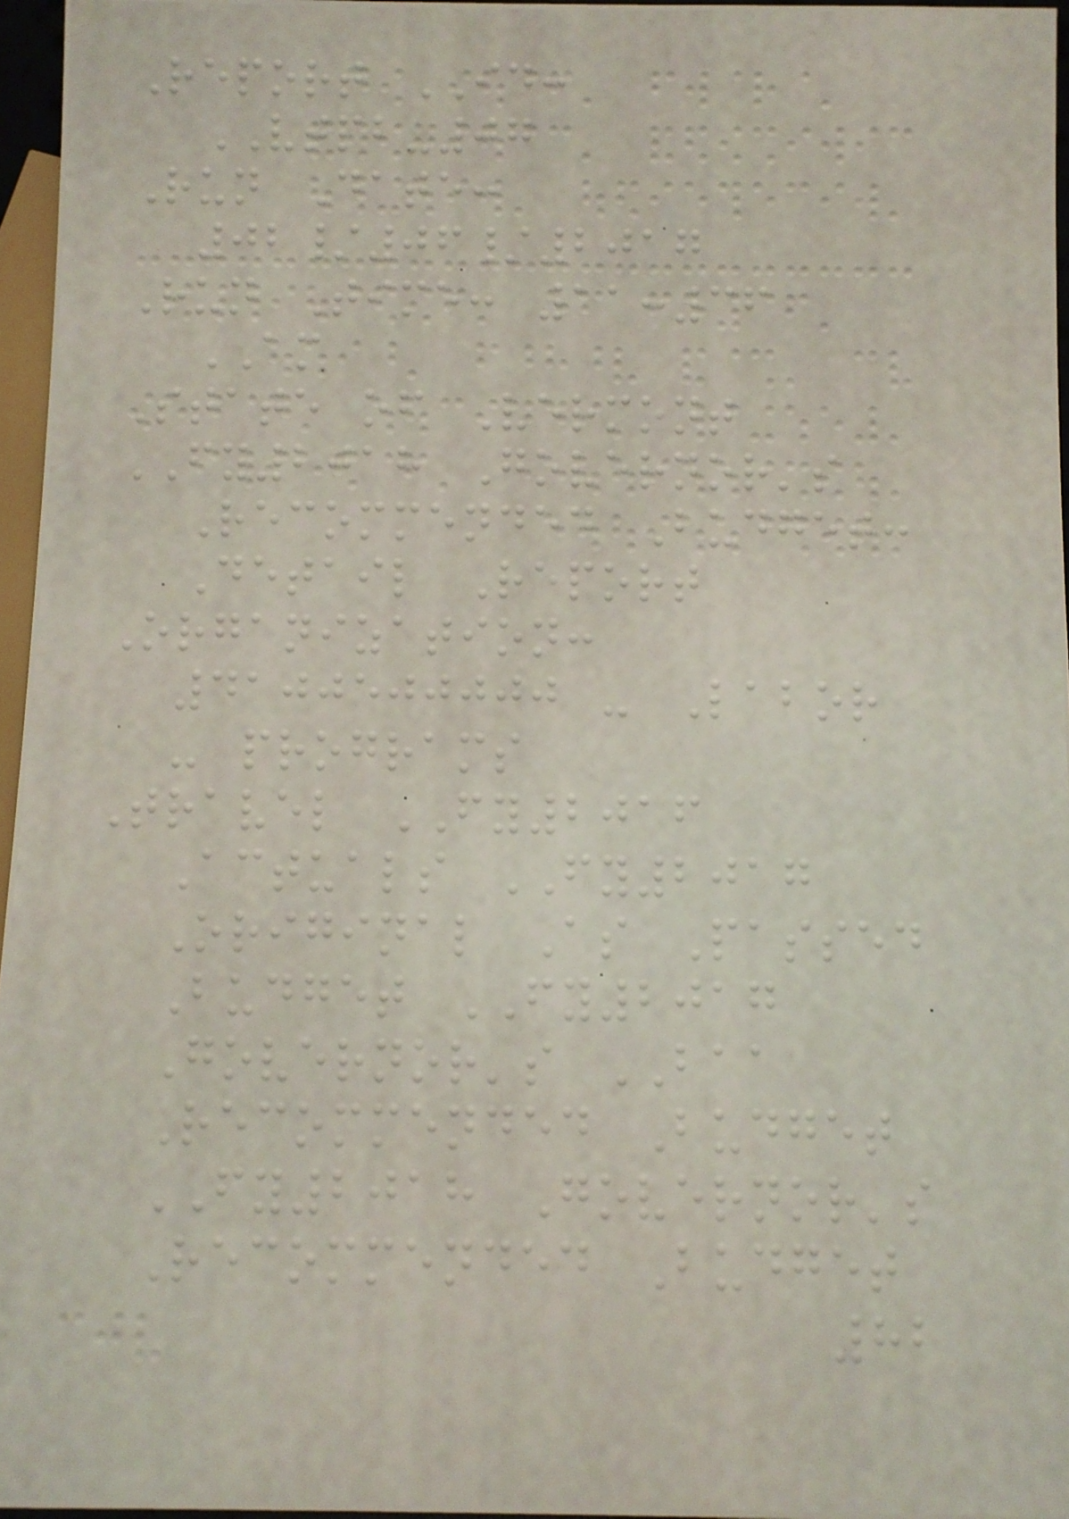Report ID:
VTPB-07
Run Date:
02/06/2017
Run Time: 11:36
AM
State of Vermont
FY2018 Governor's
Recommended Budget:
Detail Report
Organization:
4100500000 - Labor
- programs
Travel FY2016
Actuals FY2017
Original As Passed
Budget FY2017
Governor's BAA
Recommended Budget
FY2018 Governor's
Recommended Budget
82
